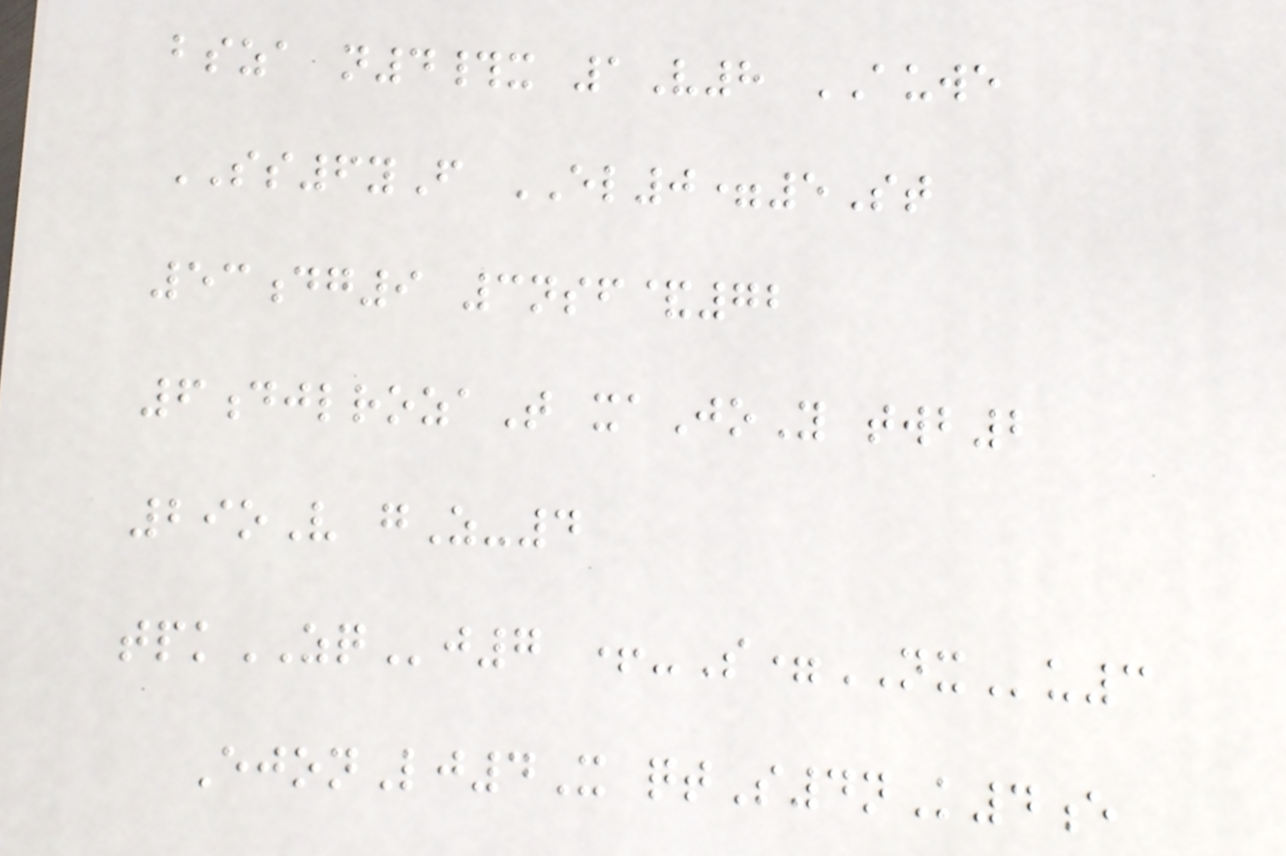bsza n4#x 1V8 AUWE
SS6yF EL0=5St
53dg9 3nsf&72
6djlrozaT xaJoY twb2
29oV gZ-4
tpkZQj7 +-S=NXu3
EjonLj4X qtS4nK4e
